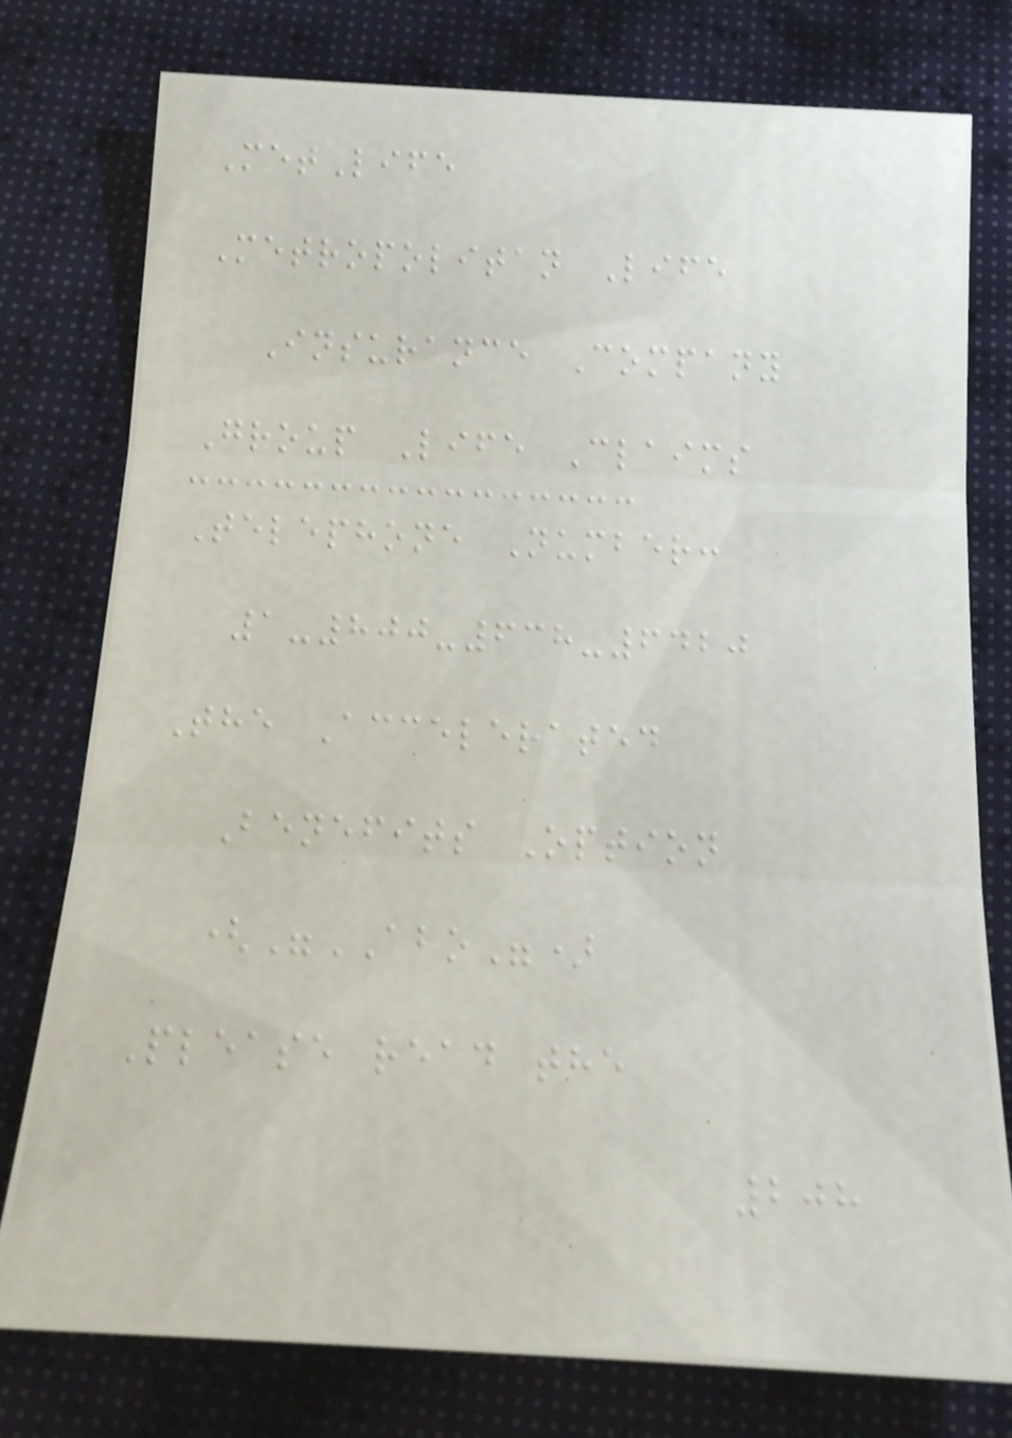MetLife
Metropolitan Life
Insurance Company
Group Life Claims
Telephone Number:
1-800-638-6420
The Accelerated
Benefits Option
("ABO")
Please read the
208
